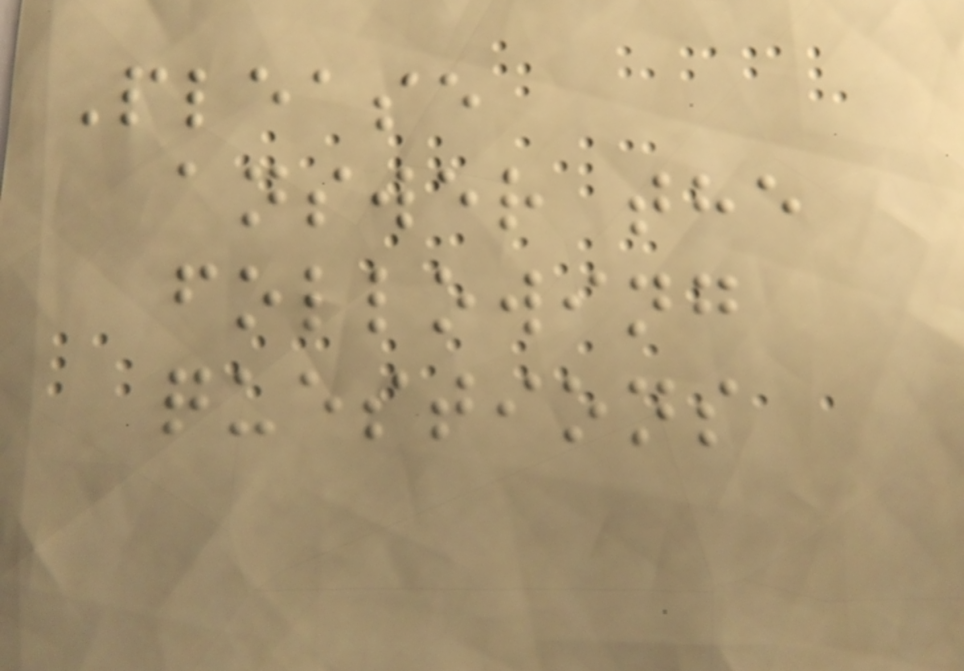Please
answer the
following
questions
